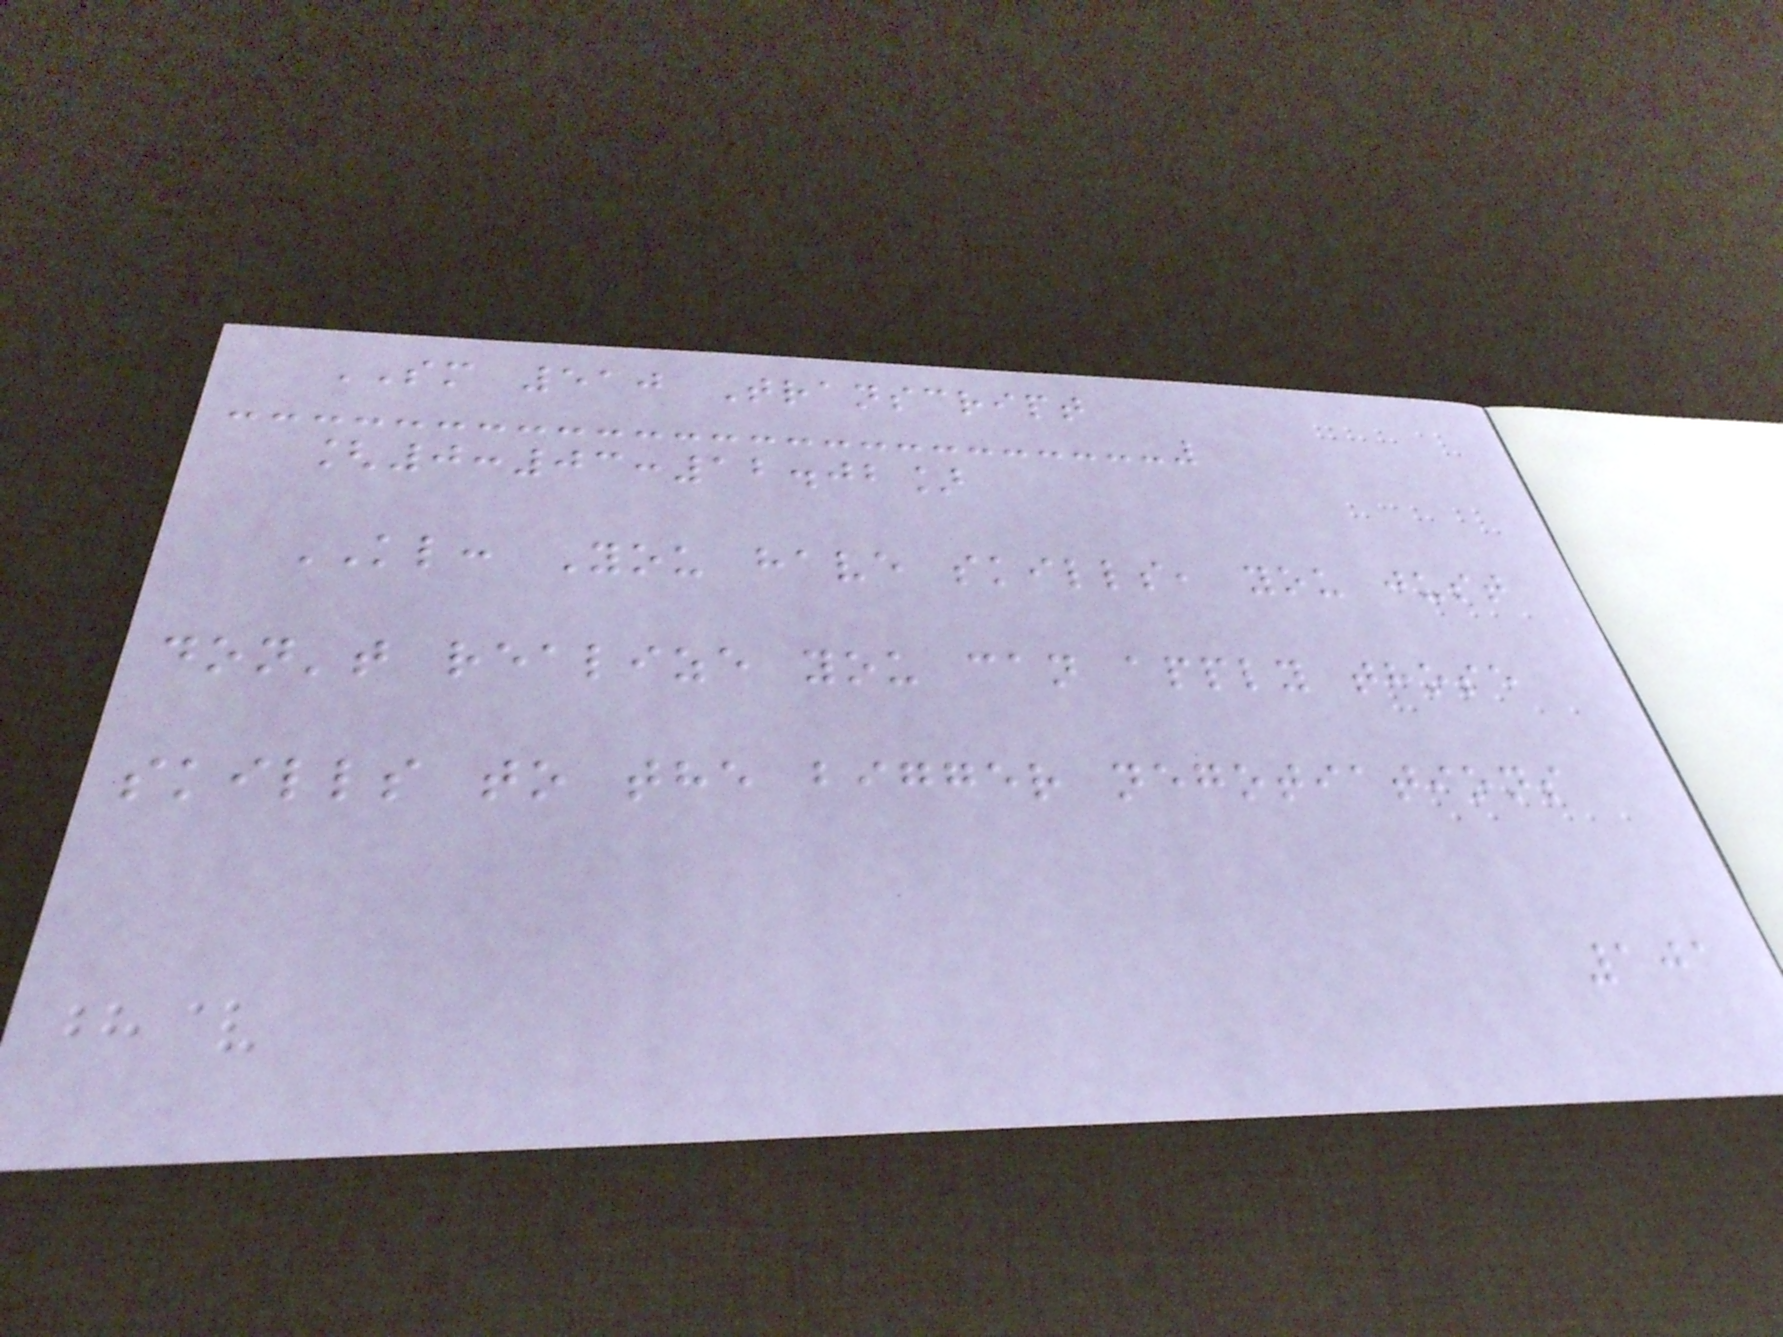SM 510 Transcript
[0:03:12.02]
KL: You have skills, you just
don't realize you can apply those
skills to the bigger negotiations
101
